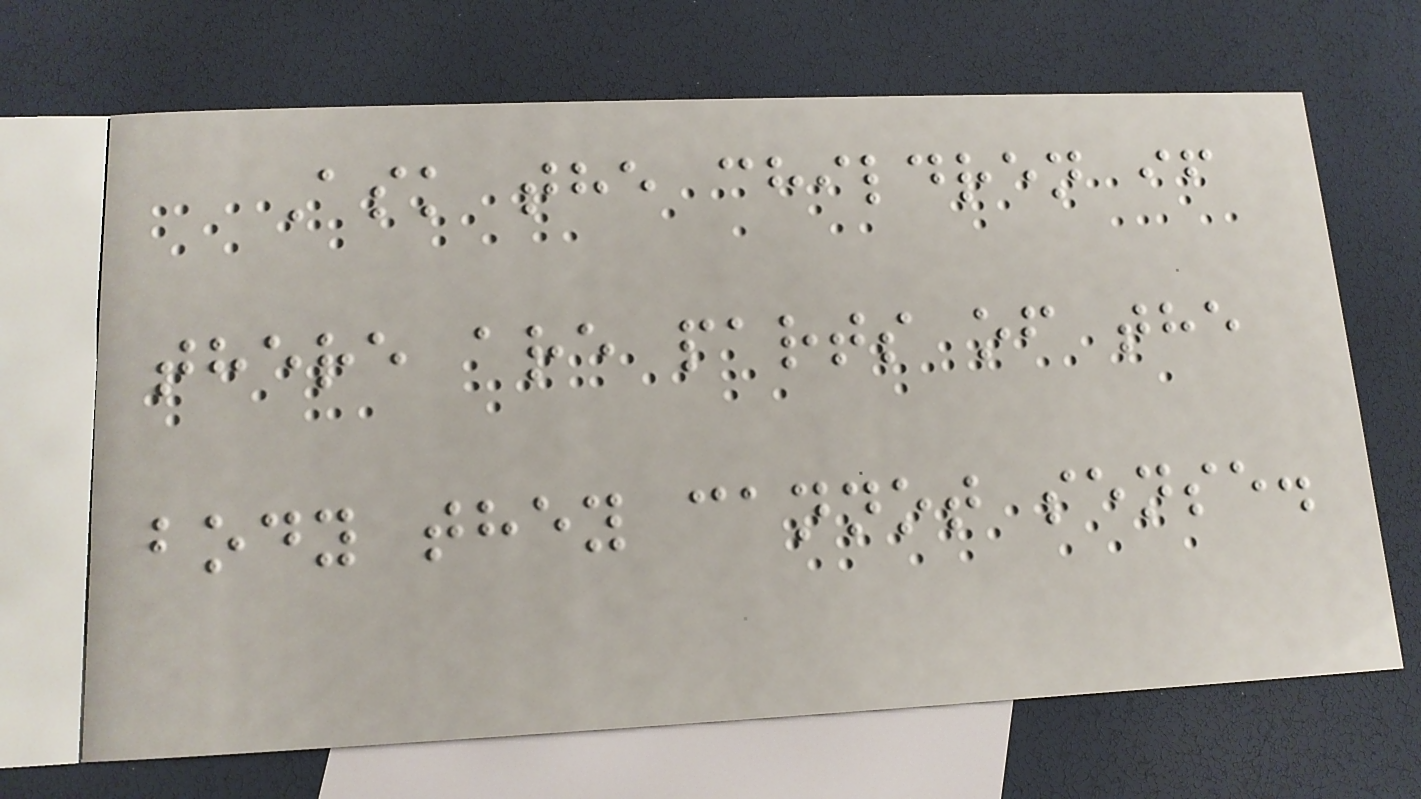Ask the children if
there are parts of the
body they cannot sense.
